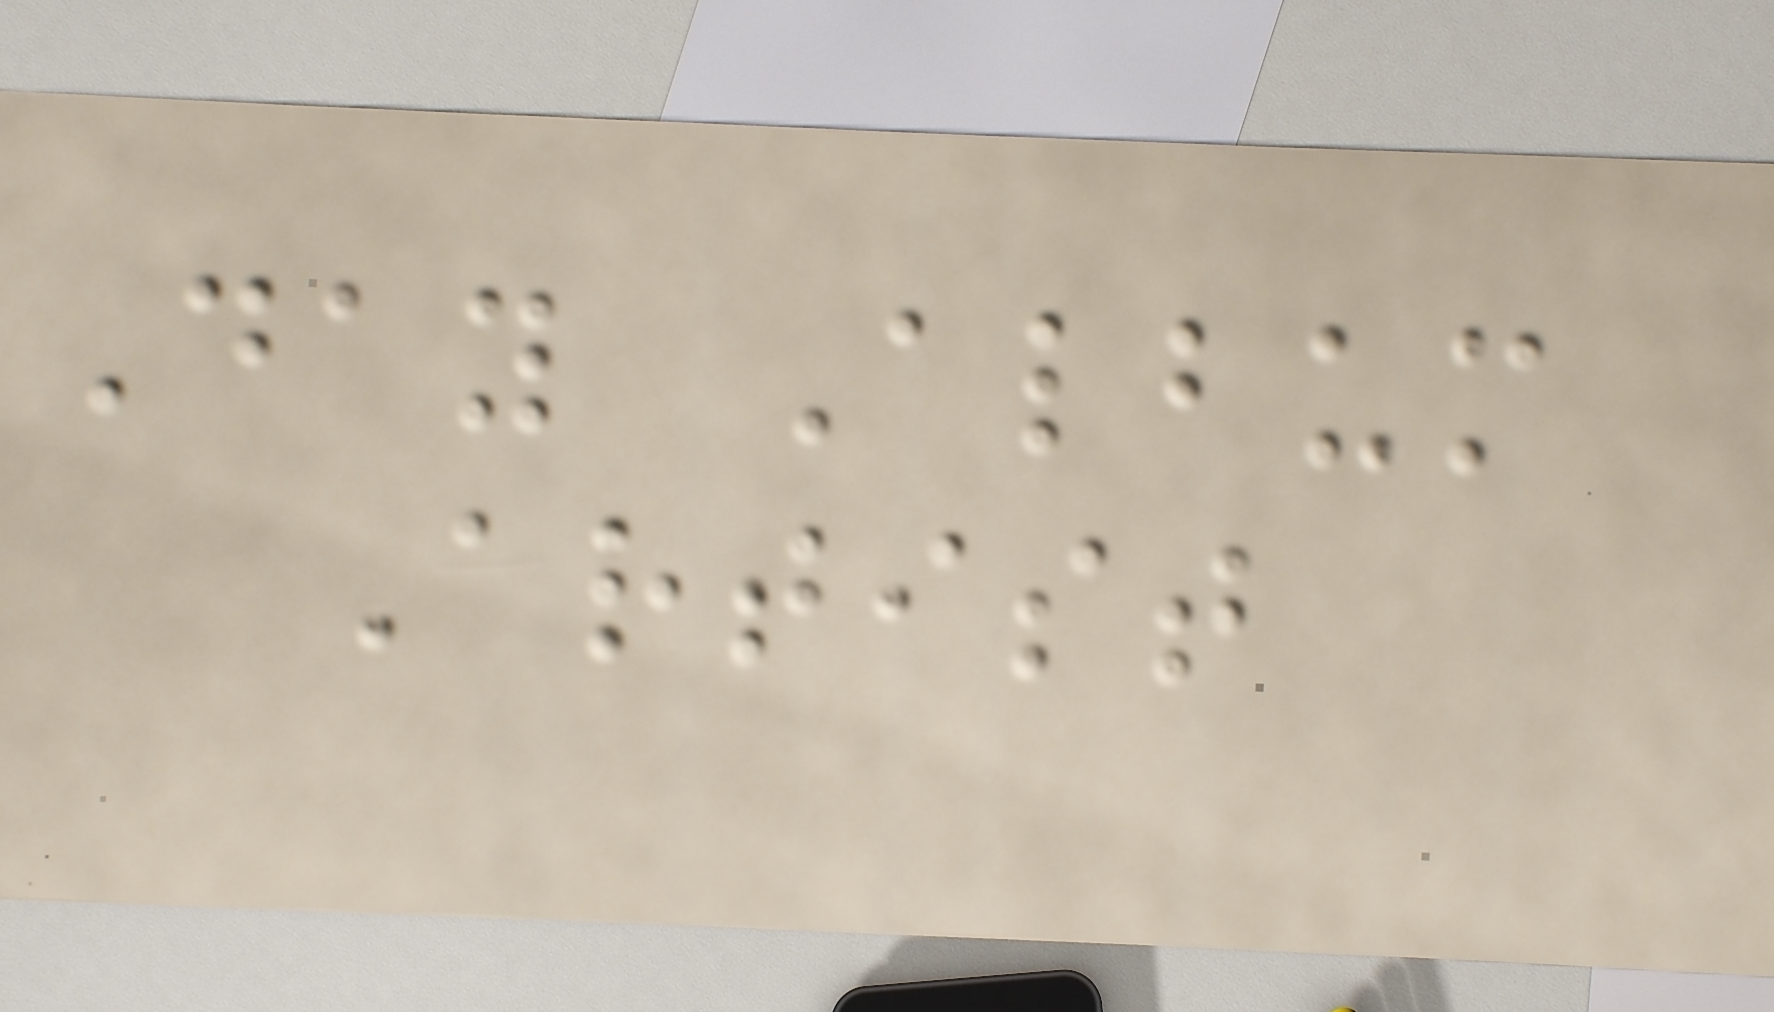Day Album
Artist
